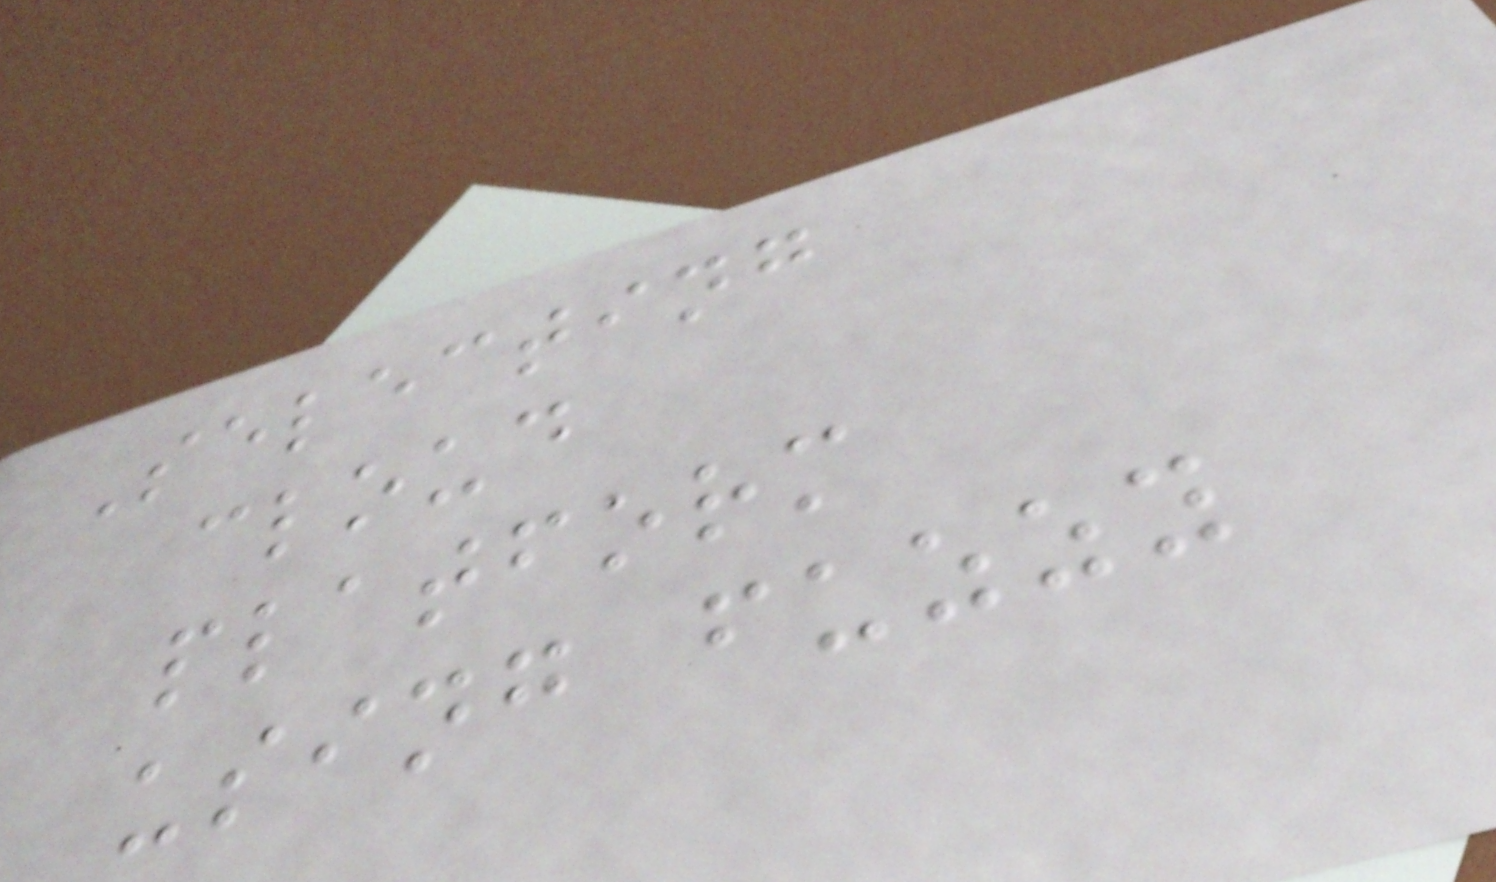Selecting
cloud
platform
using fuzzy
